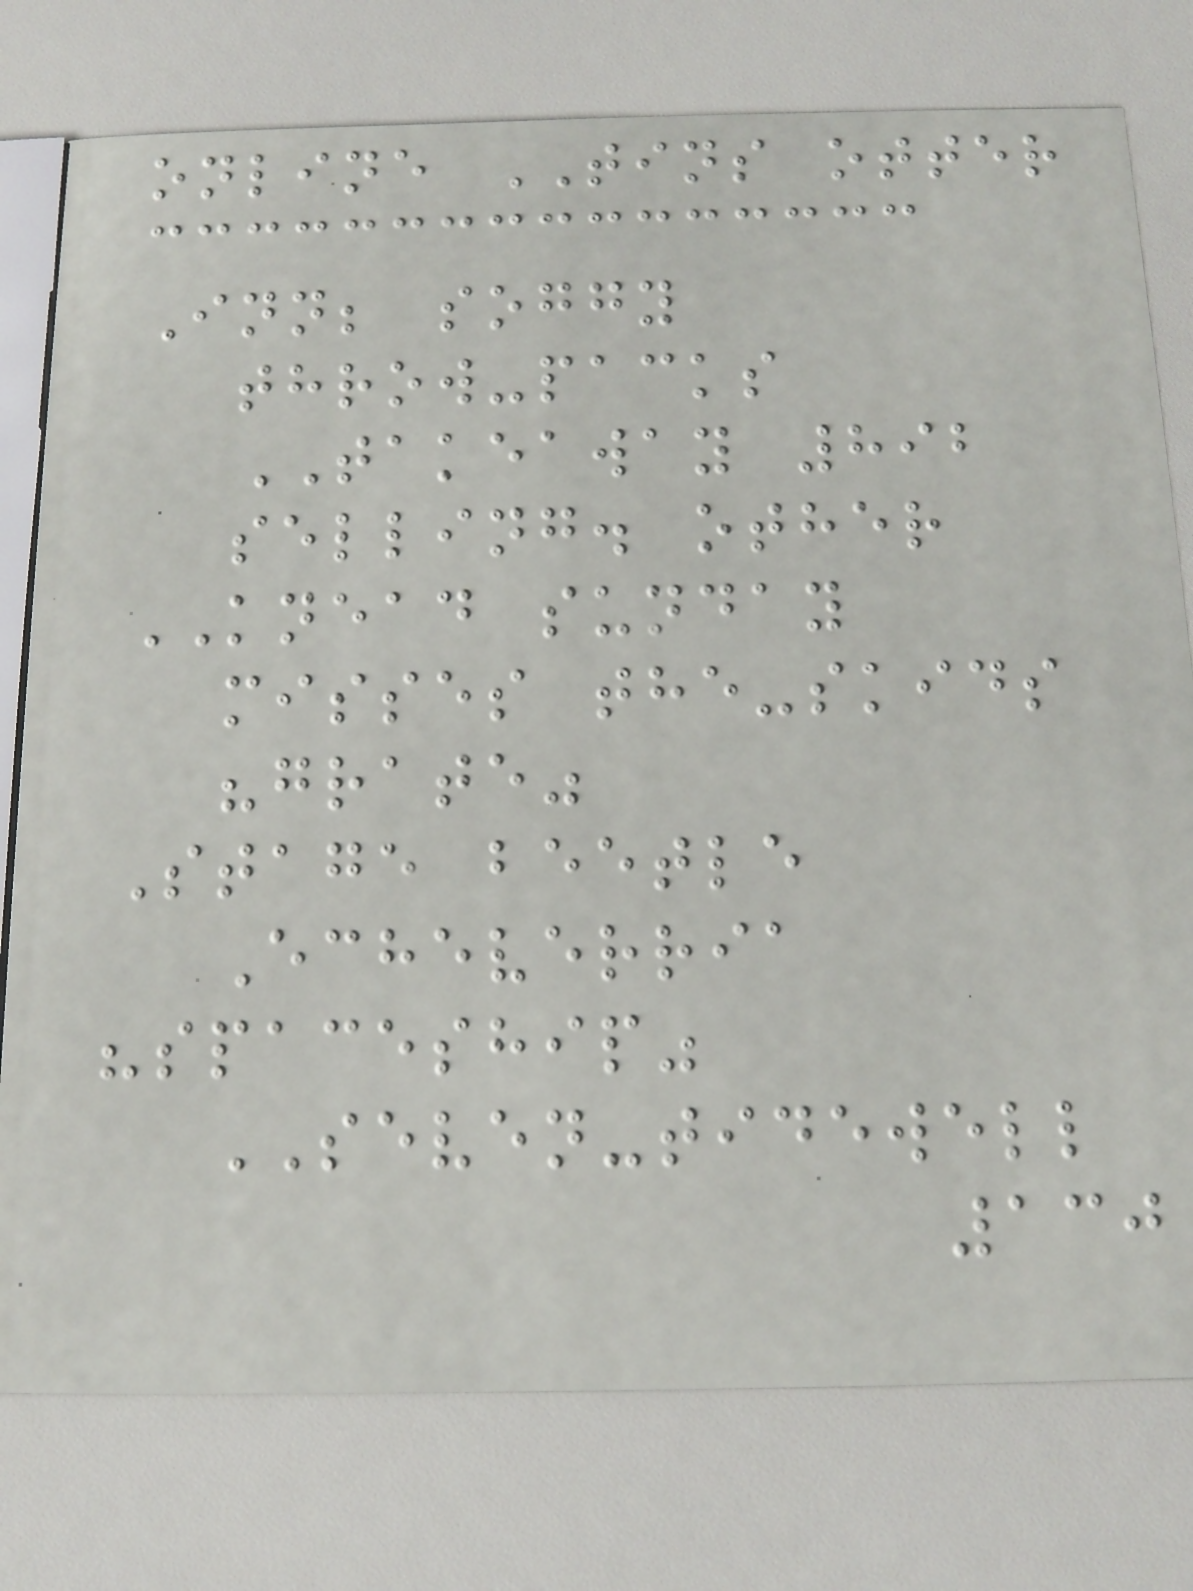online TINS otter
Inn; soggy
throw-packs
TAKEAWAY 892
selling. other
KNEAD sunday
misses the-skids
"grate"
Stage beetle
Echeverria
"spaceship"
SEVEN-tidewell
130
